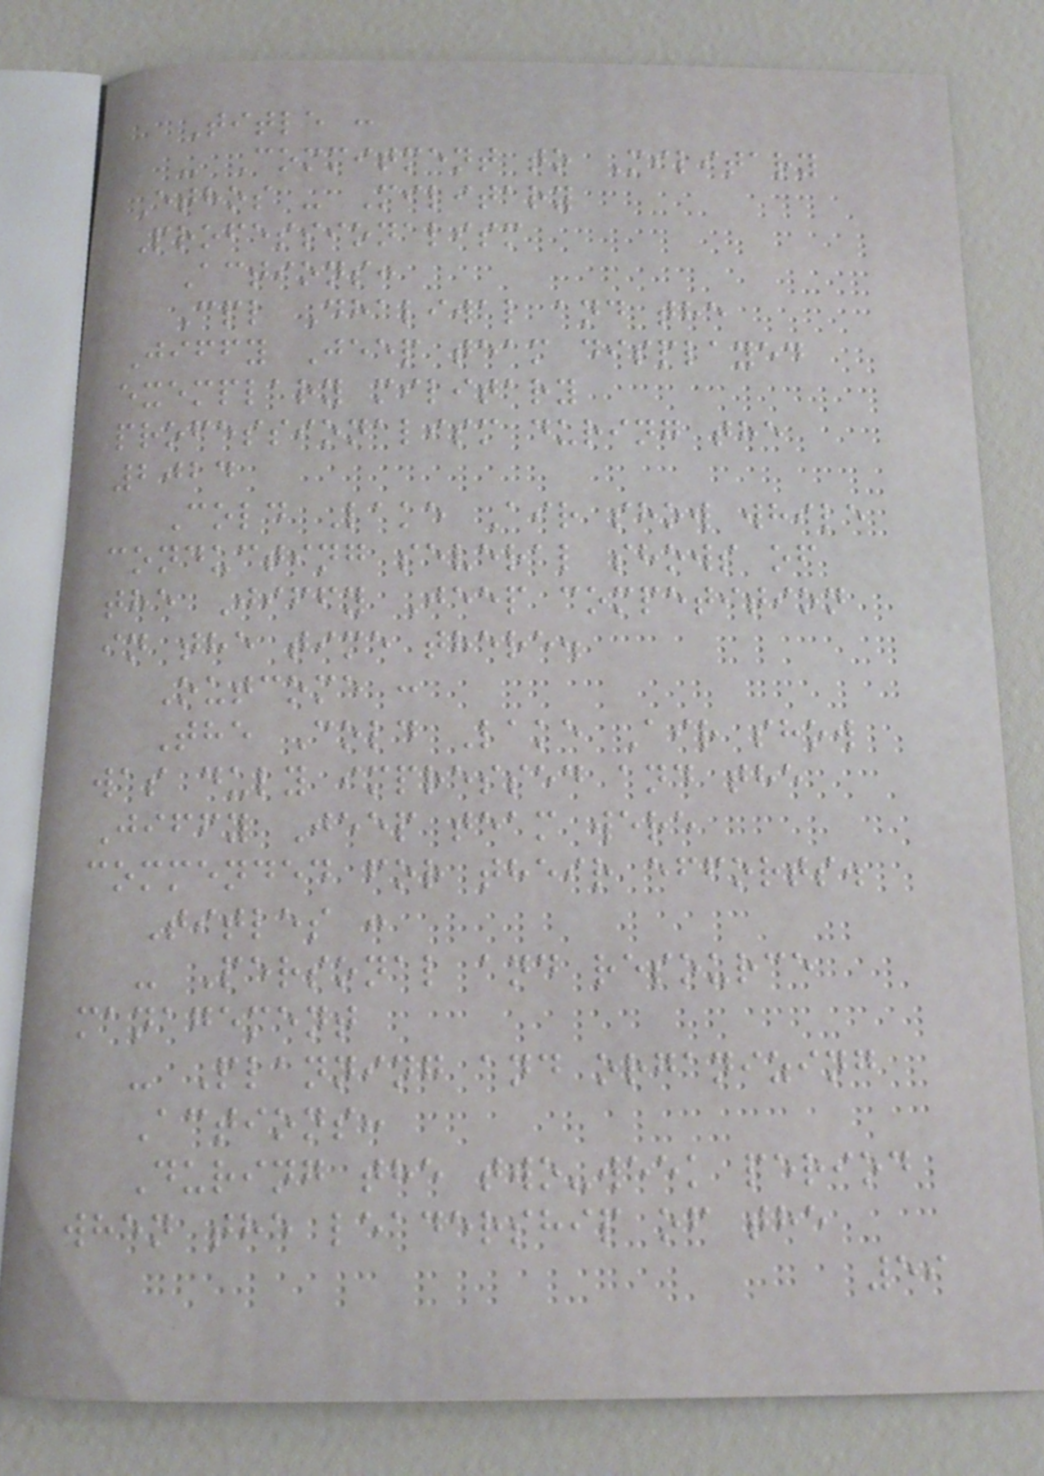Title :
- Commitment to Military
Ethos - Military
Professionalism
Actions:
Cpl Dhaliwal and the
Jiffy Jeep team displayed
exemplary military
professionalism during the
2024
Cold Lake Air show while
conducting several shows of
the Jiffy Jeep competition
in the time there.
Outcome :
The Cold Lake Air show
was duly impressed and the
Jiffy Jeep team were
commended for their efforts.
Titles :
- Personal and resource
management
- Planning and organizing
Actions:
During the two-week period
when the leadership of the
59
